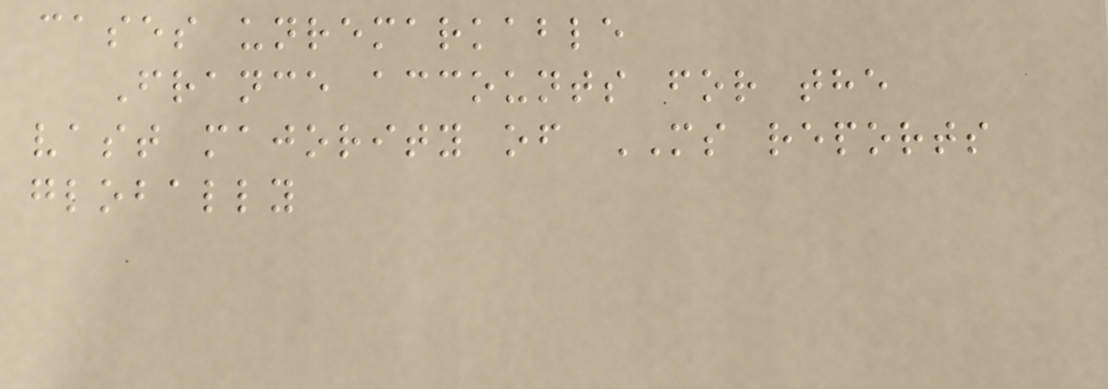cases unremarkable
France accounts for the
vast majority of MS reports
globally
